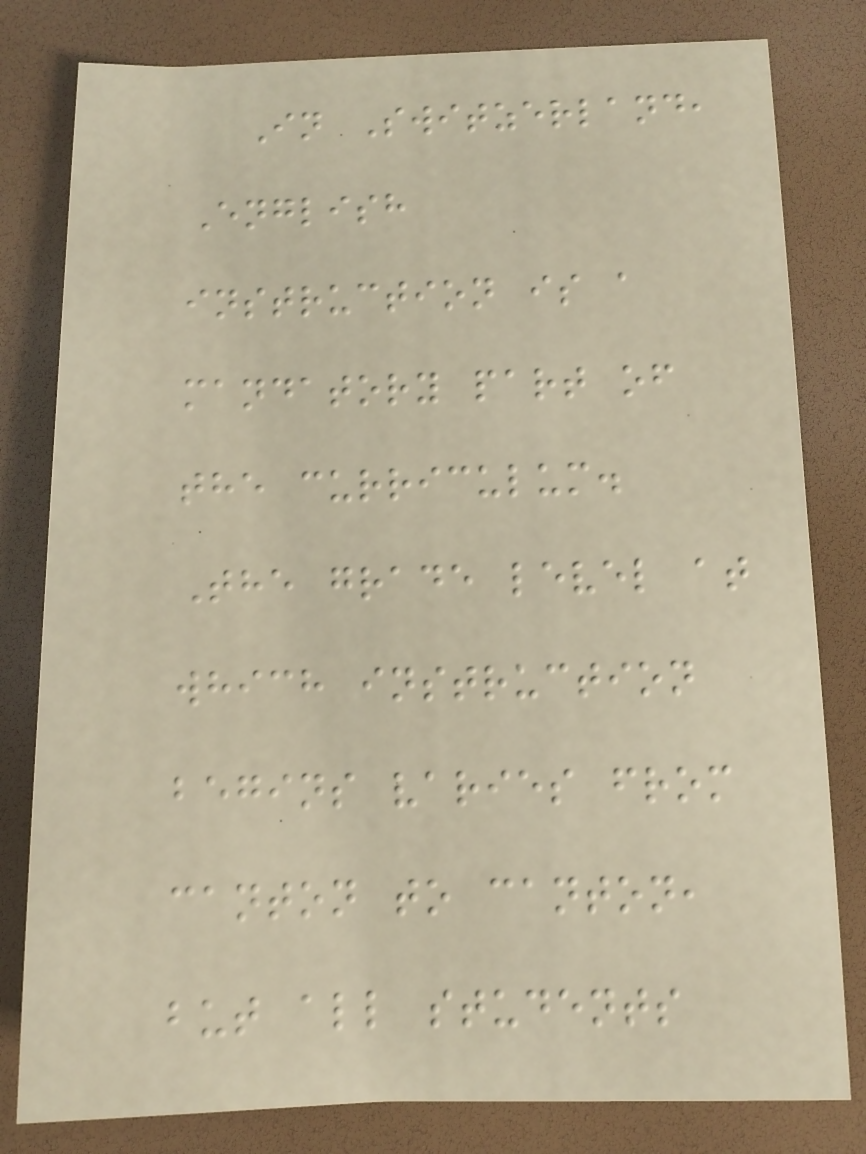In Switzerland,
English
instruction is a
mandatory part of
the curriculum.
The grade level at
which instruction
begins varies from
canton to canton,
but all students
